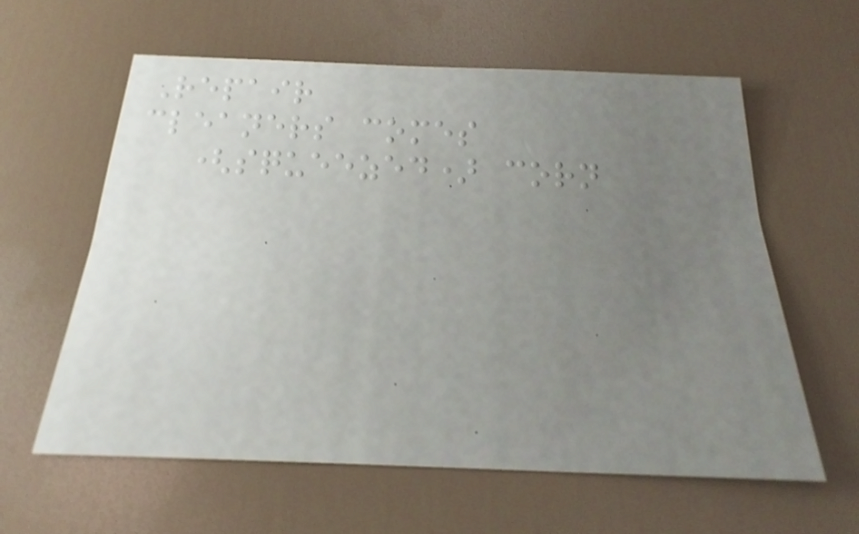Repair
cleaners comes
(squeezed) corn
